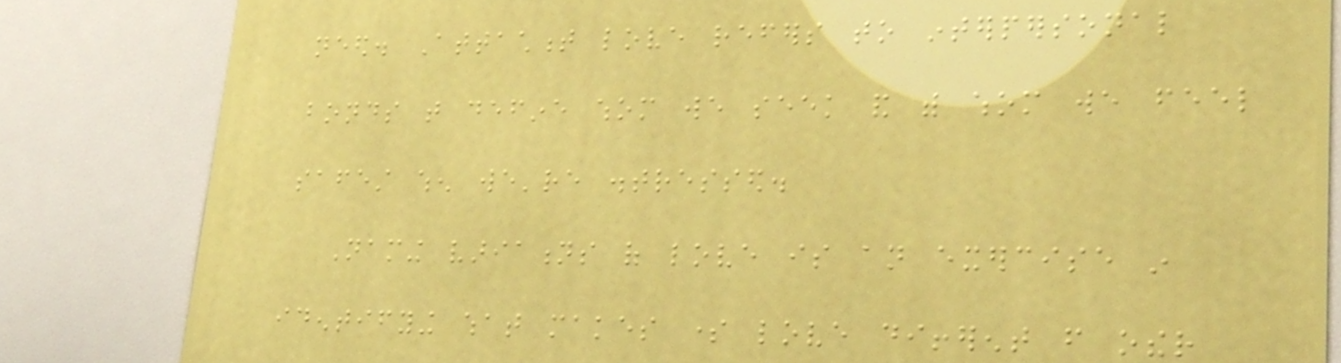need. Attachment love refers to interpersonal
bonds that define whom we seek and with whom we feel
safest when we're distressed.
Naming variations of love is an exercise in
identifying what makes some love different from other
